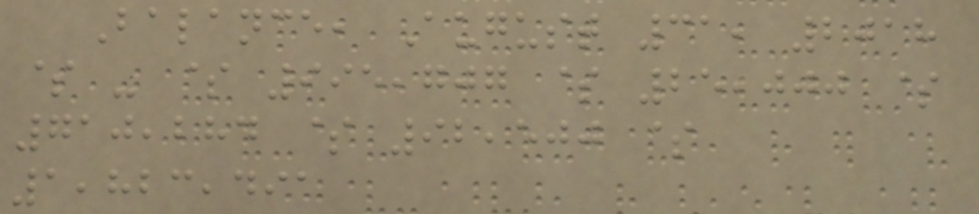Balance, August 31, 2018
$ - $ 995,707 $ 25,000 $
710,284 $ 92,500 $
1,823,491
